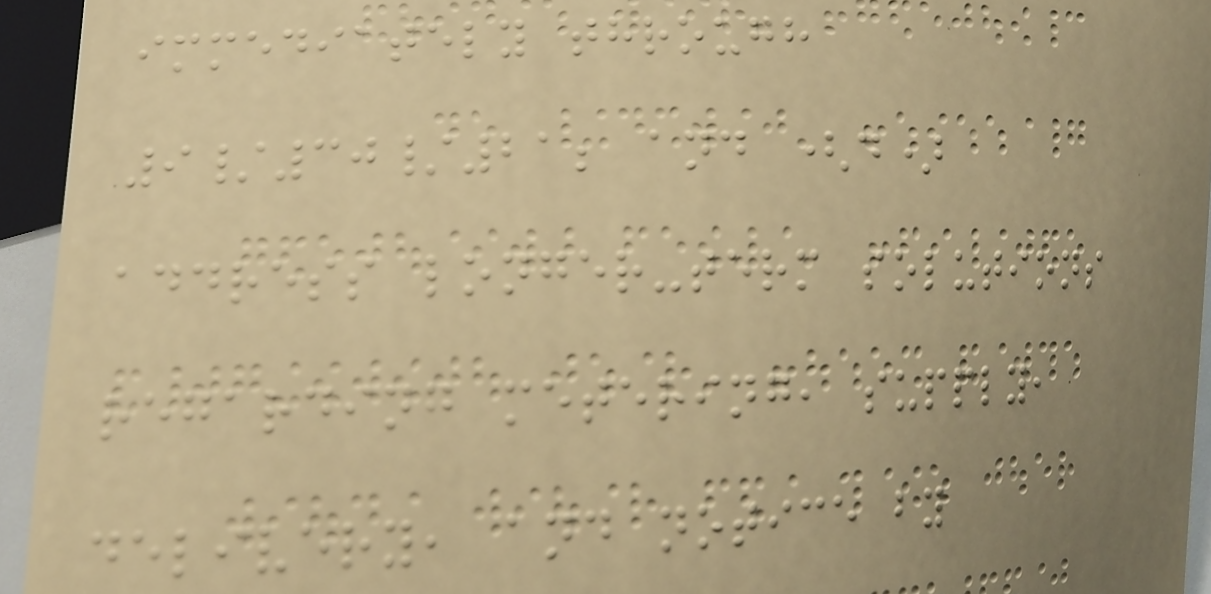immediately through
9/30/21; and (d)
address longer-term solutions
regarding metering, supply,
delivery, and notice by
